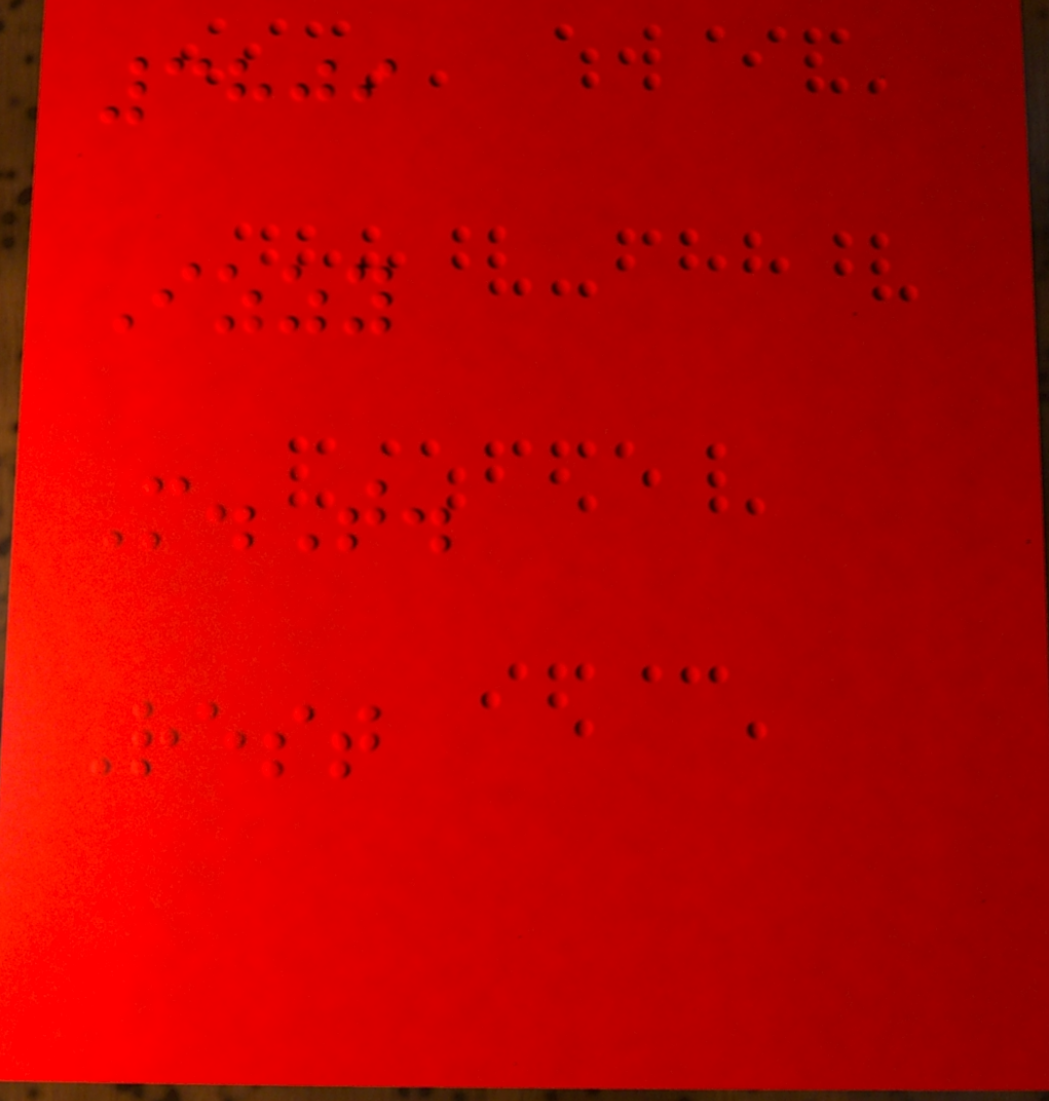3809
Izzy
M.T.
Rest
